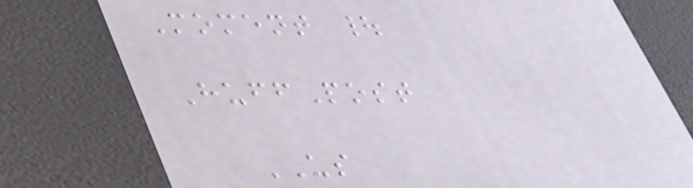Moment |
HuffPost
US
